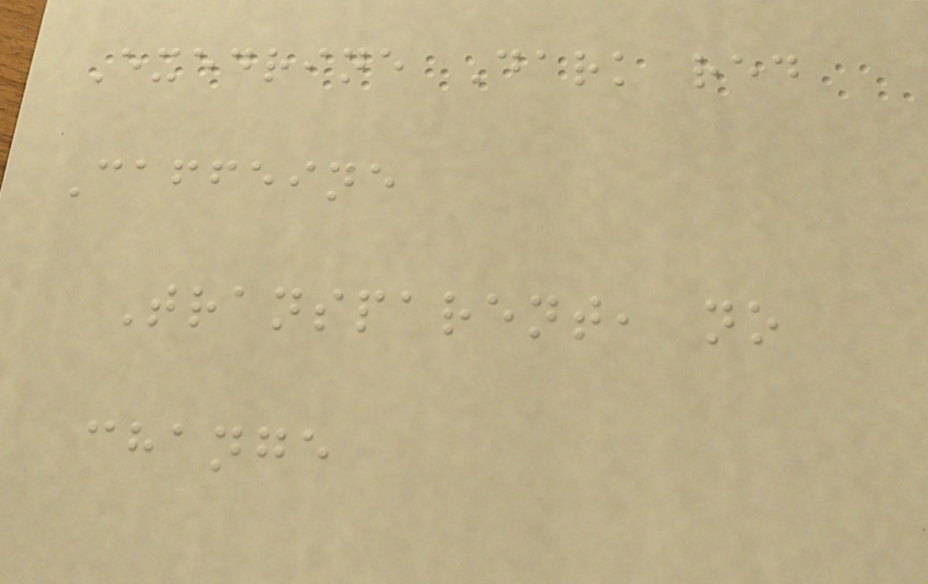Exedrine Dark red
Caffeine
Transparent, no
change
